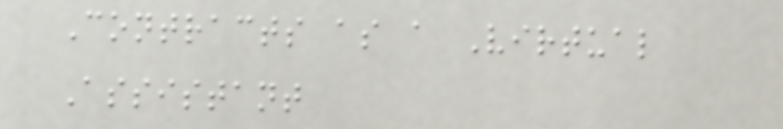Contracts as a Virtual
Assistant
